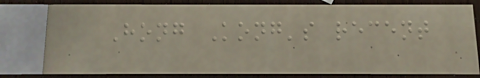Hong Kong's recent
